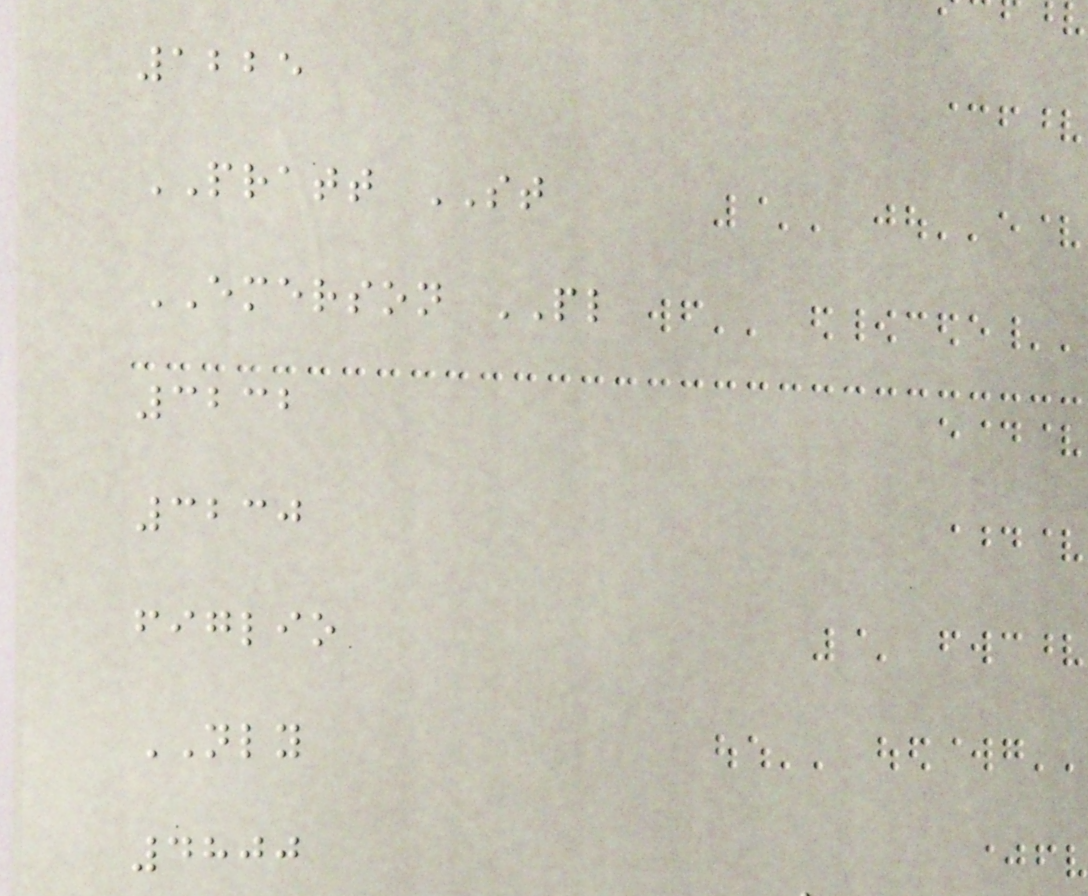1225
PRATT ST
EMERSON PL
3232
3230
figlio
NLY
4800
